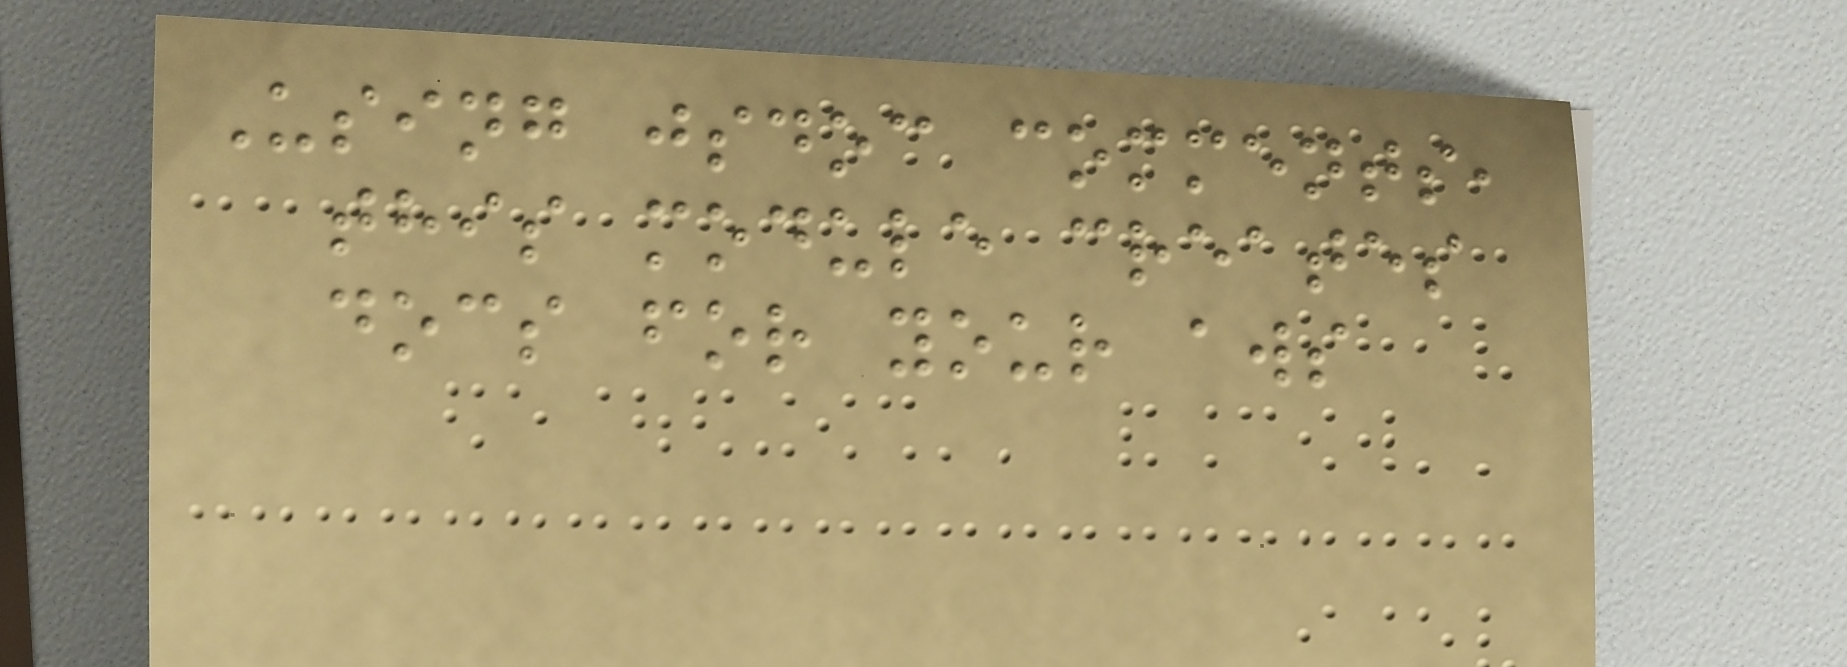Using jsdoc comments,
this module creates
docs for your aws
